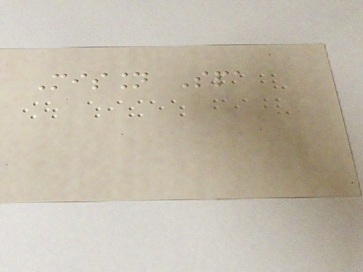Mission Spa
